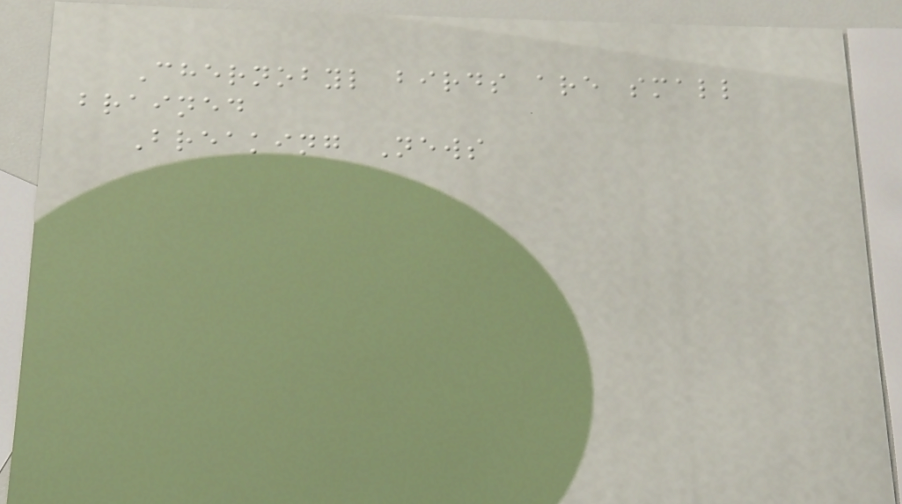Chernobyl birds are small
brained
Breaking News
